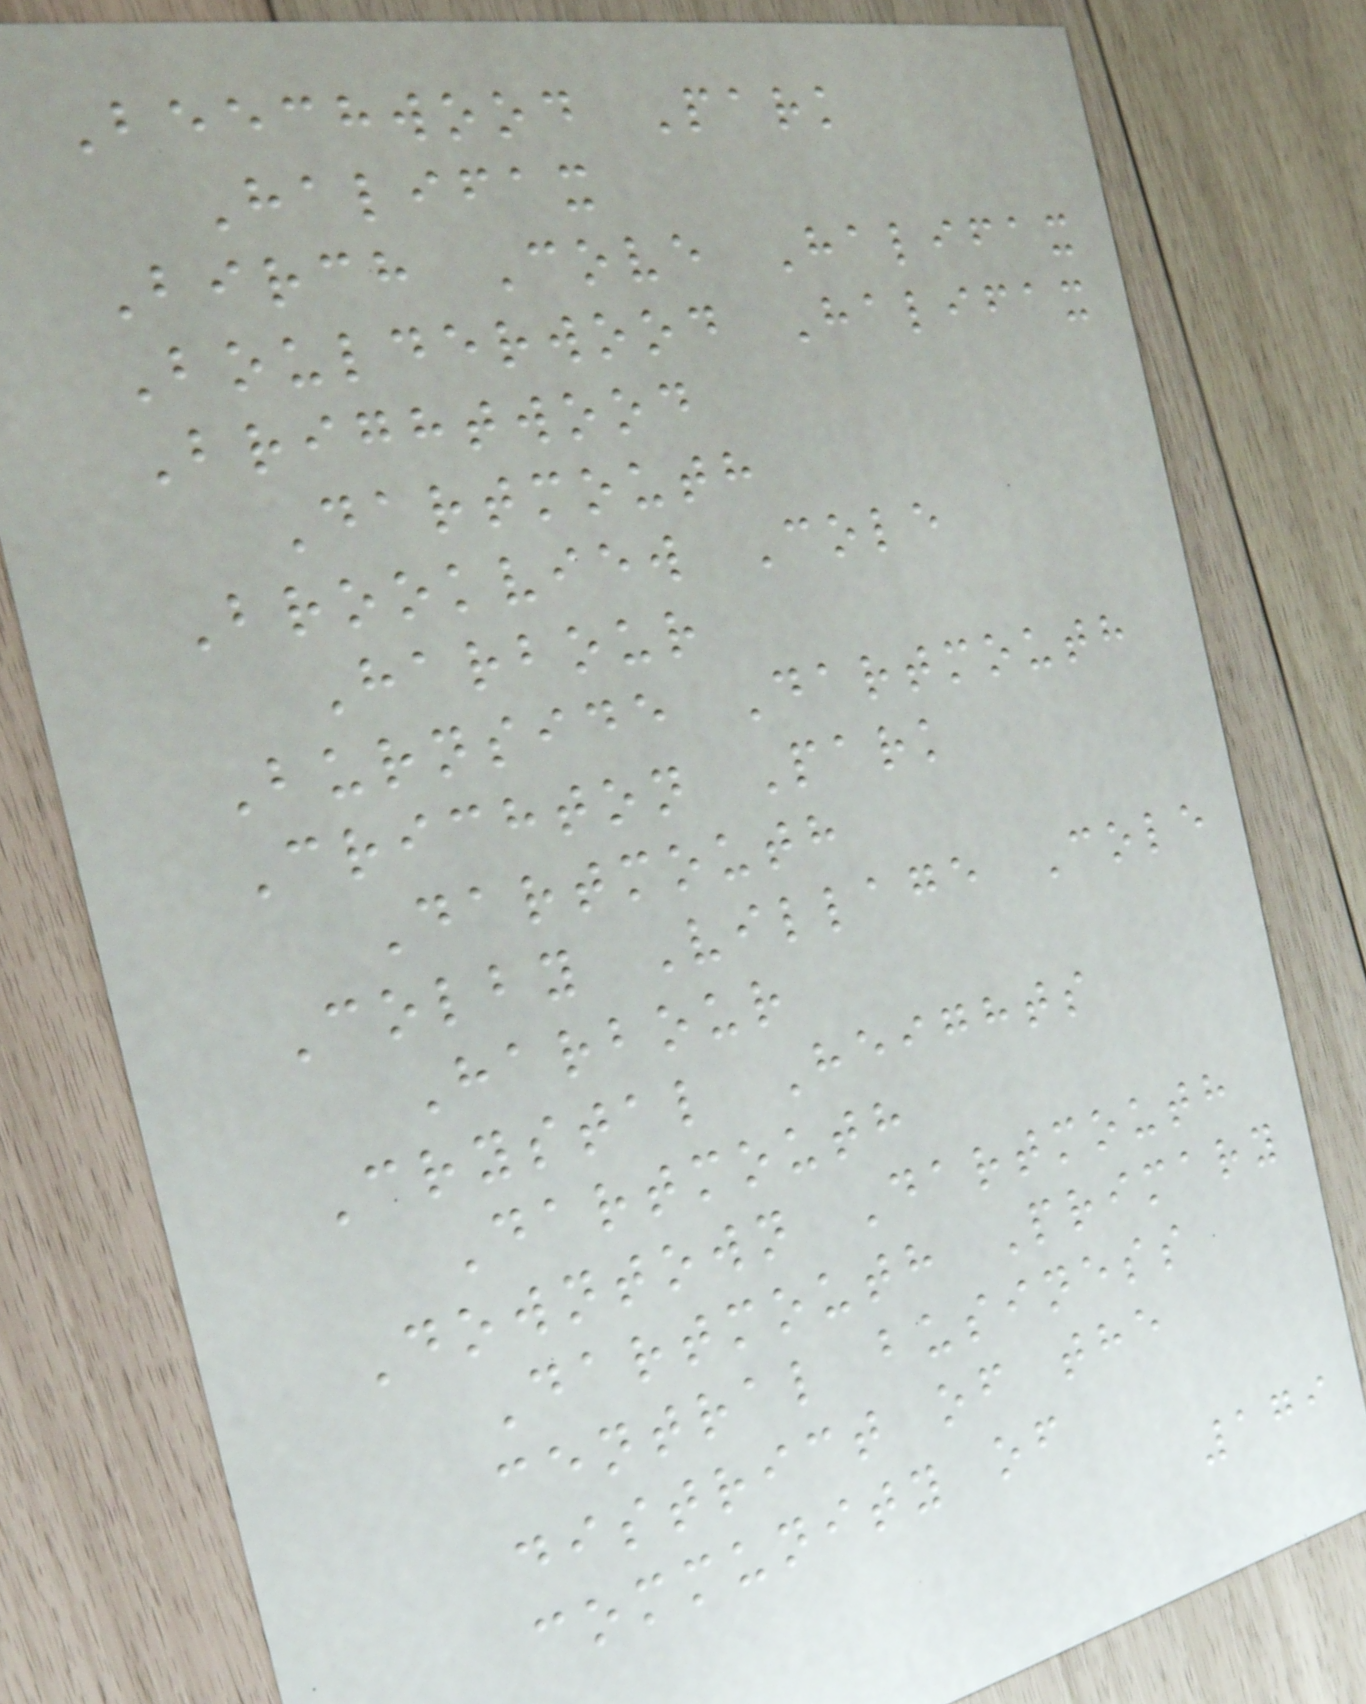Beechwood Park
Halifax
Birch Cove Halifax
Boulderwood Halifax
Brightwood
Dartmouth
Brookview Cole
Harbour
Burnside Dartmouth
Crichton Park
Dartmouth
Colby Village Cole
Harbour
Crystal Heights
Dartmouth
Downtown Dartmouth
Dartmouth Primary
central business
district of the
community of
179
